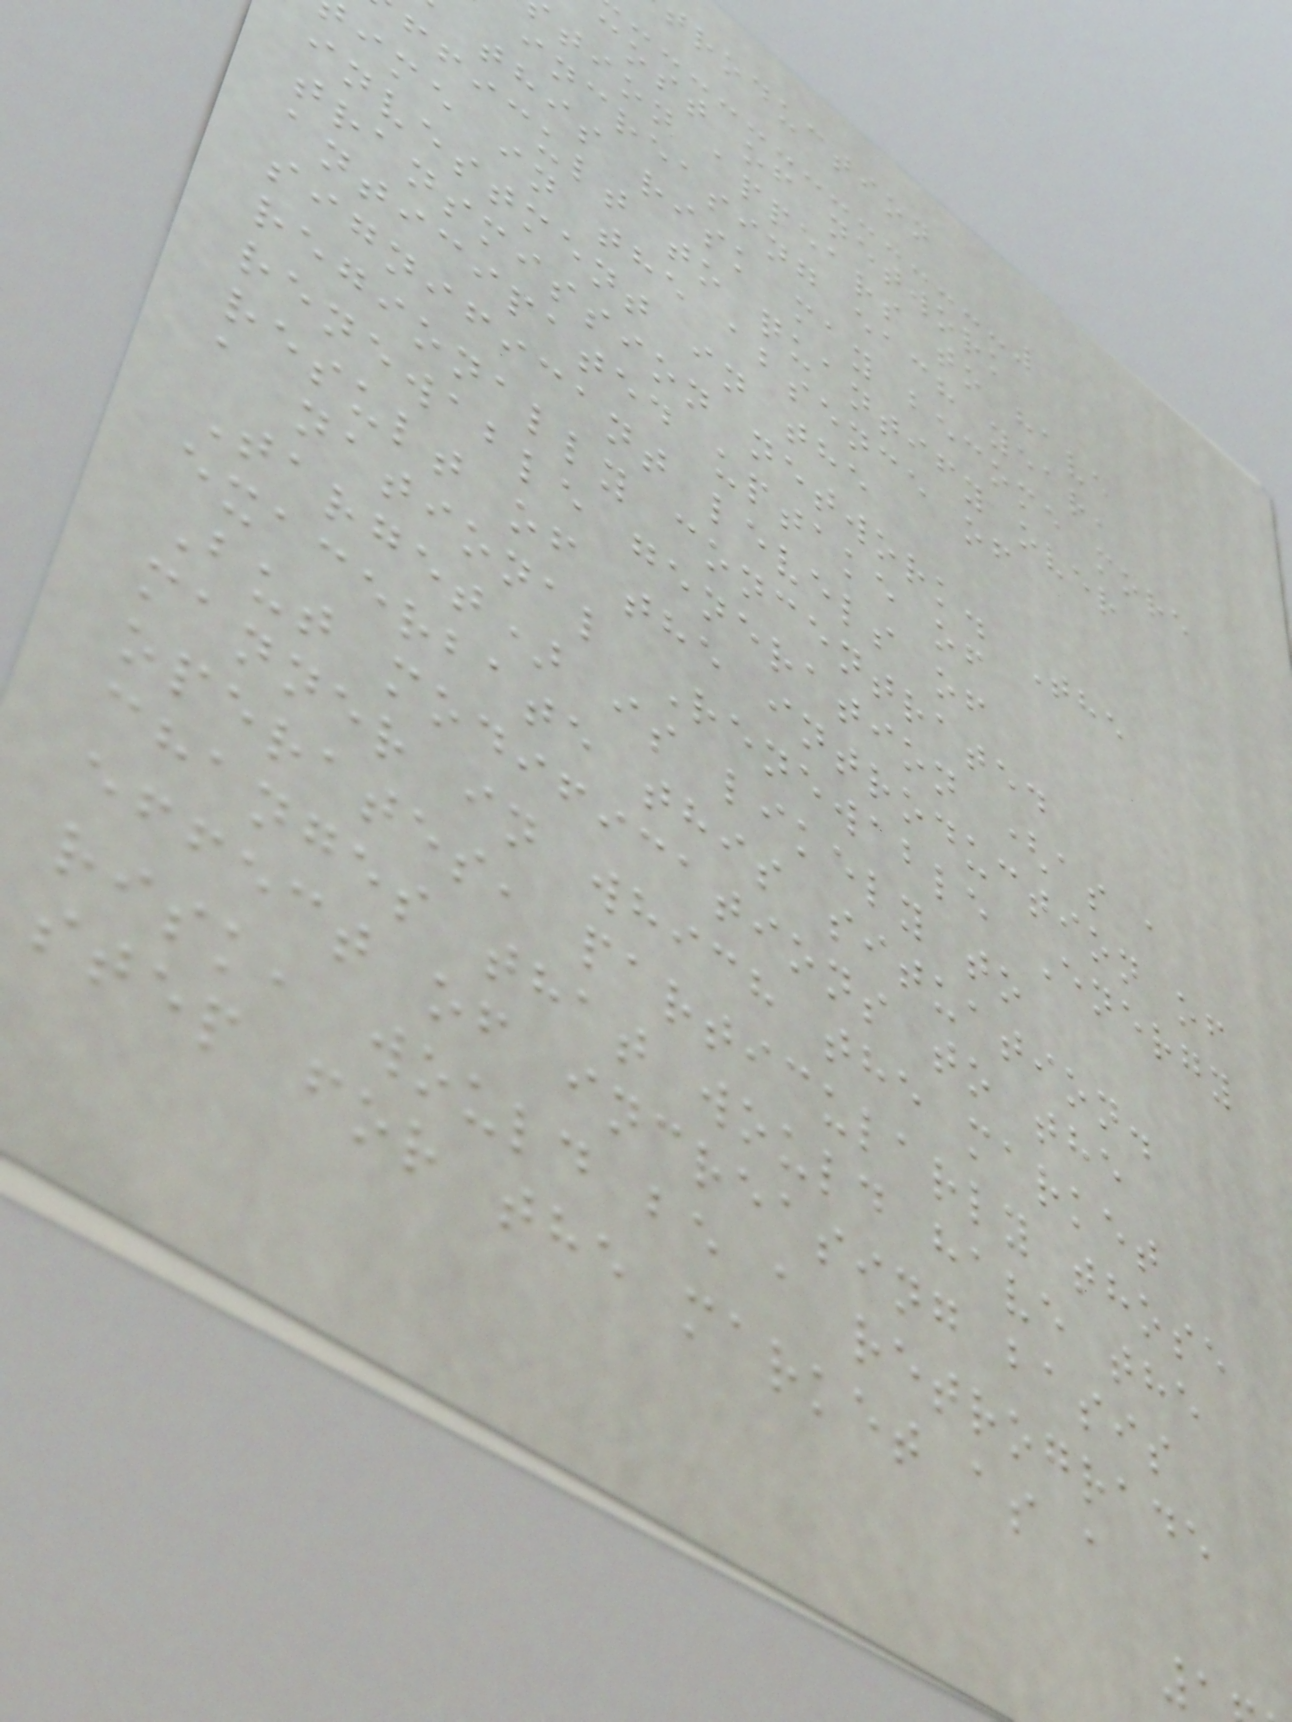roduction
cost of network
tion appears to have
increasing each year,
this risk may become more
fficult to quantify over
ime in the absence of
investment in the
transmission network. The
anticipated uptake of
significant levels of
regionally concentrated
renewable generation (as a
result of the introduction of
a national Renewable Energy
Target) is likely to
exacerbate this situation.
But modifications to the
manner in which the market
operates, particularly those
changes that would have the
effect of increasing basis
risk, would be a retrograde
step for the market as a
